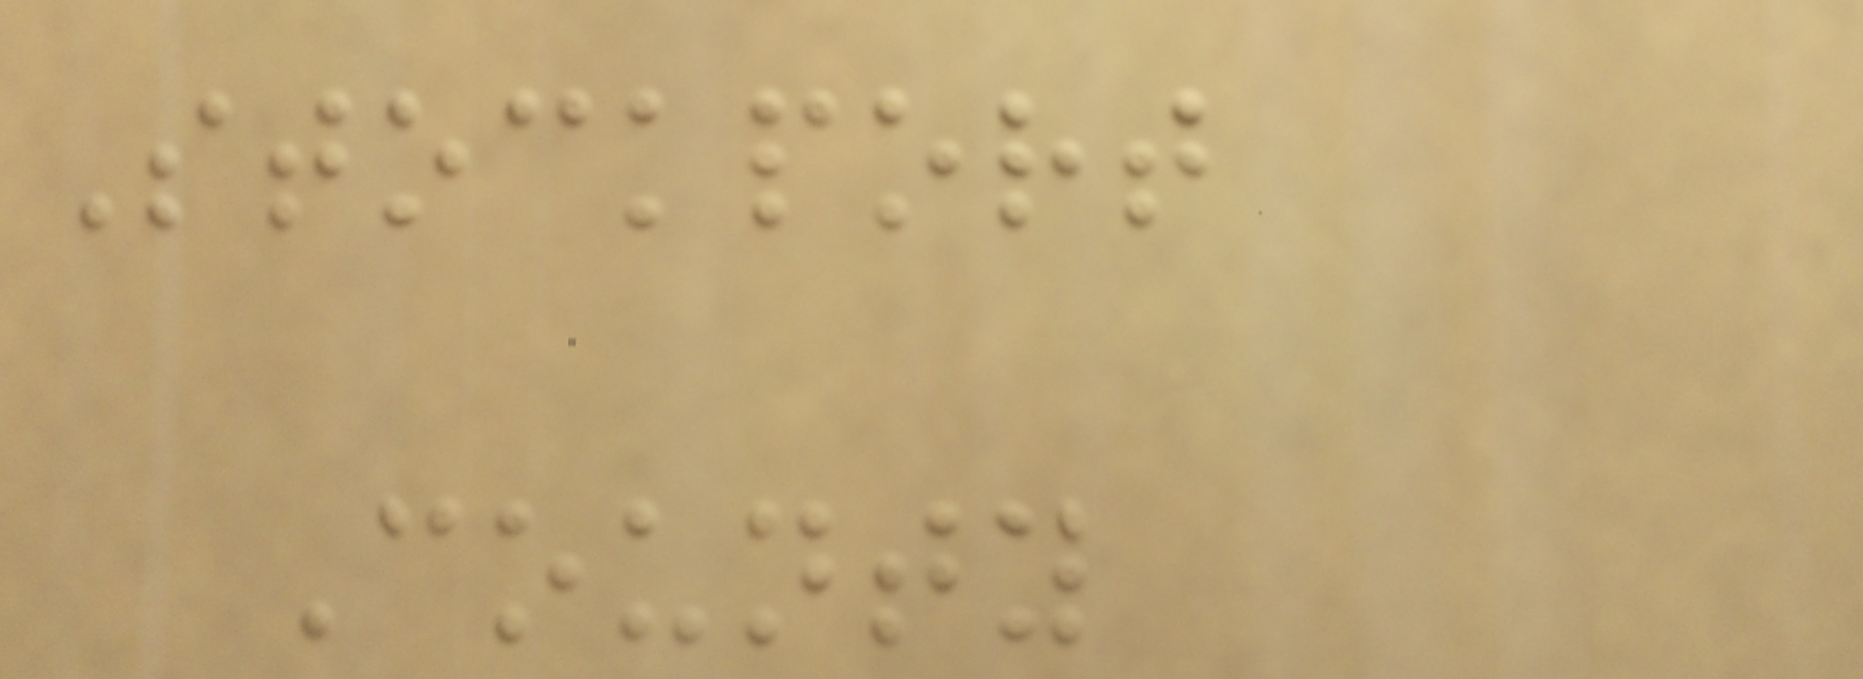Stockport
County
